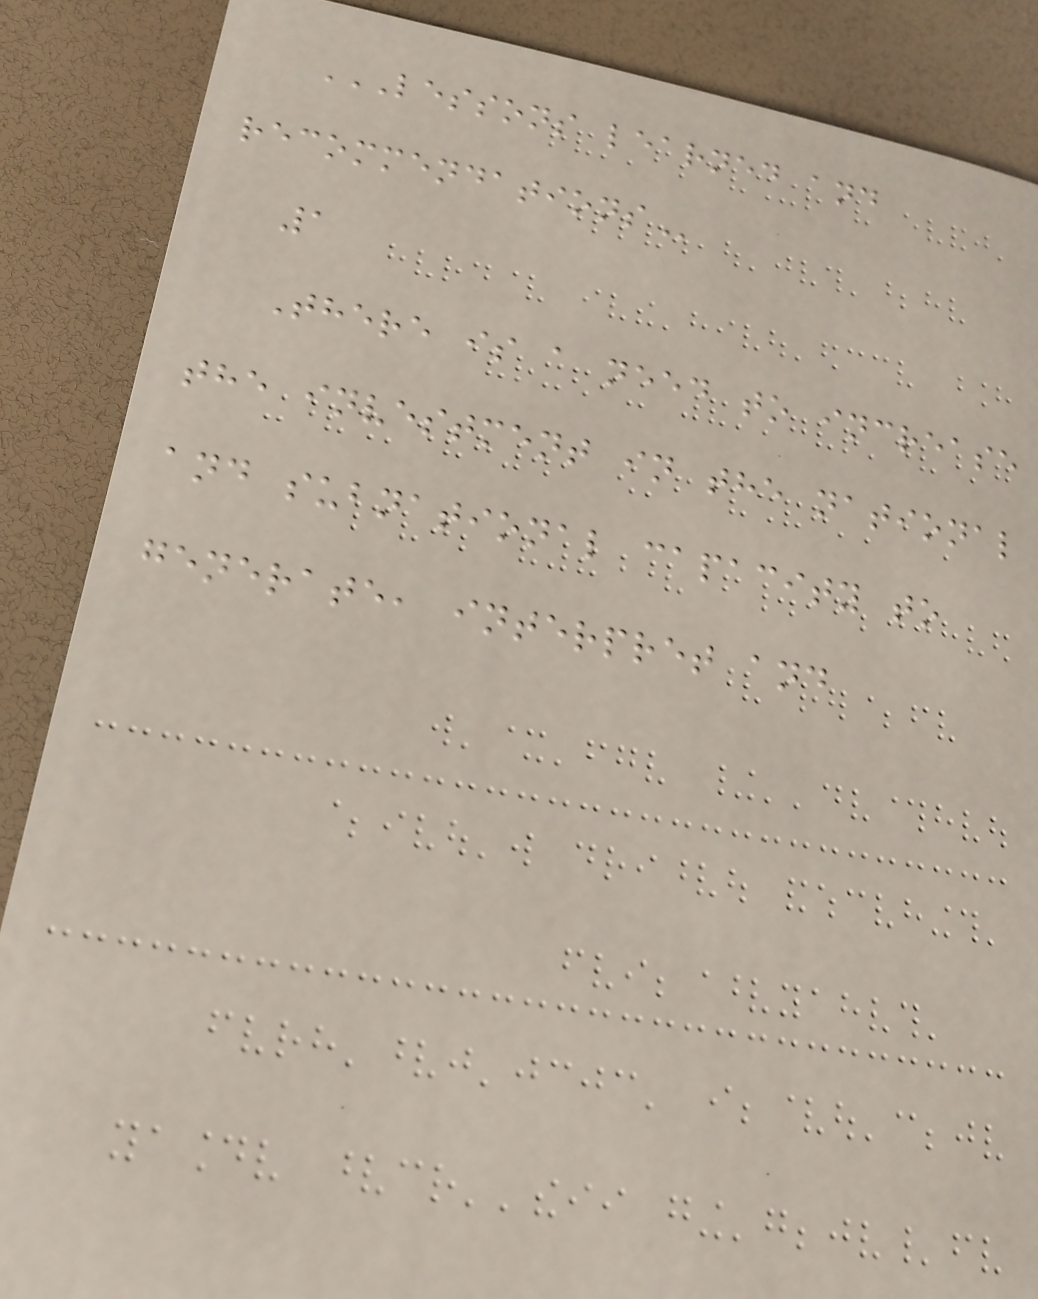LESSONS LEARNED AND
RECOMMENDATIONS
1
There is a need to increase
the investment in the national
and subnational capacity to
generate, interpret and
